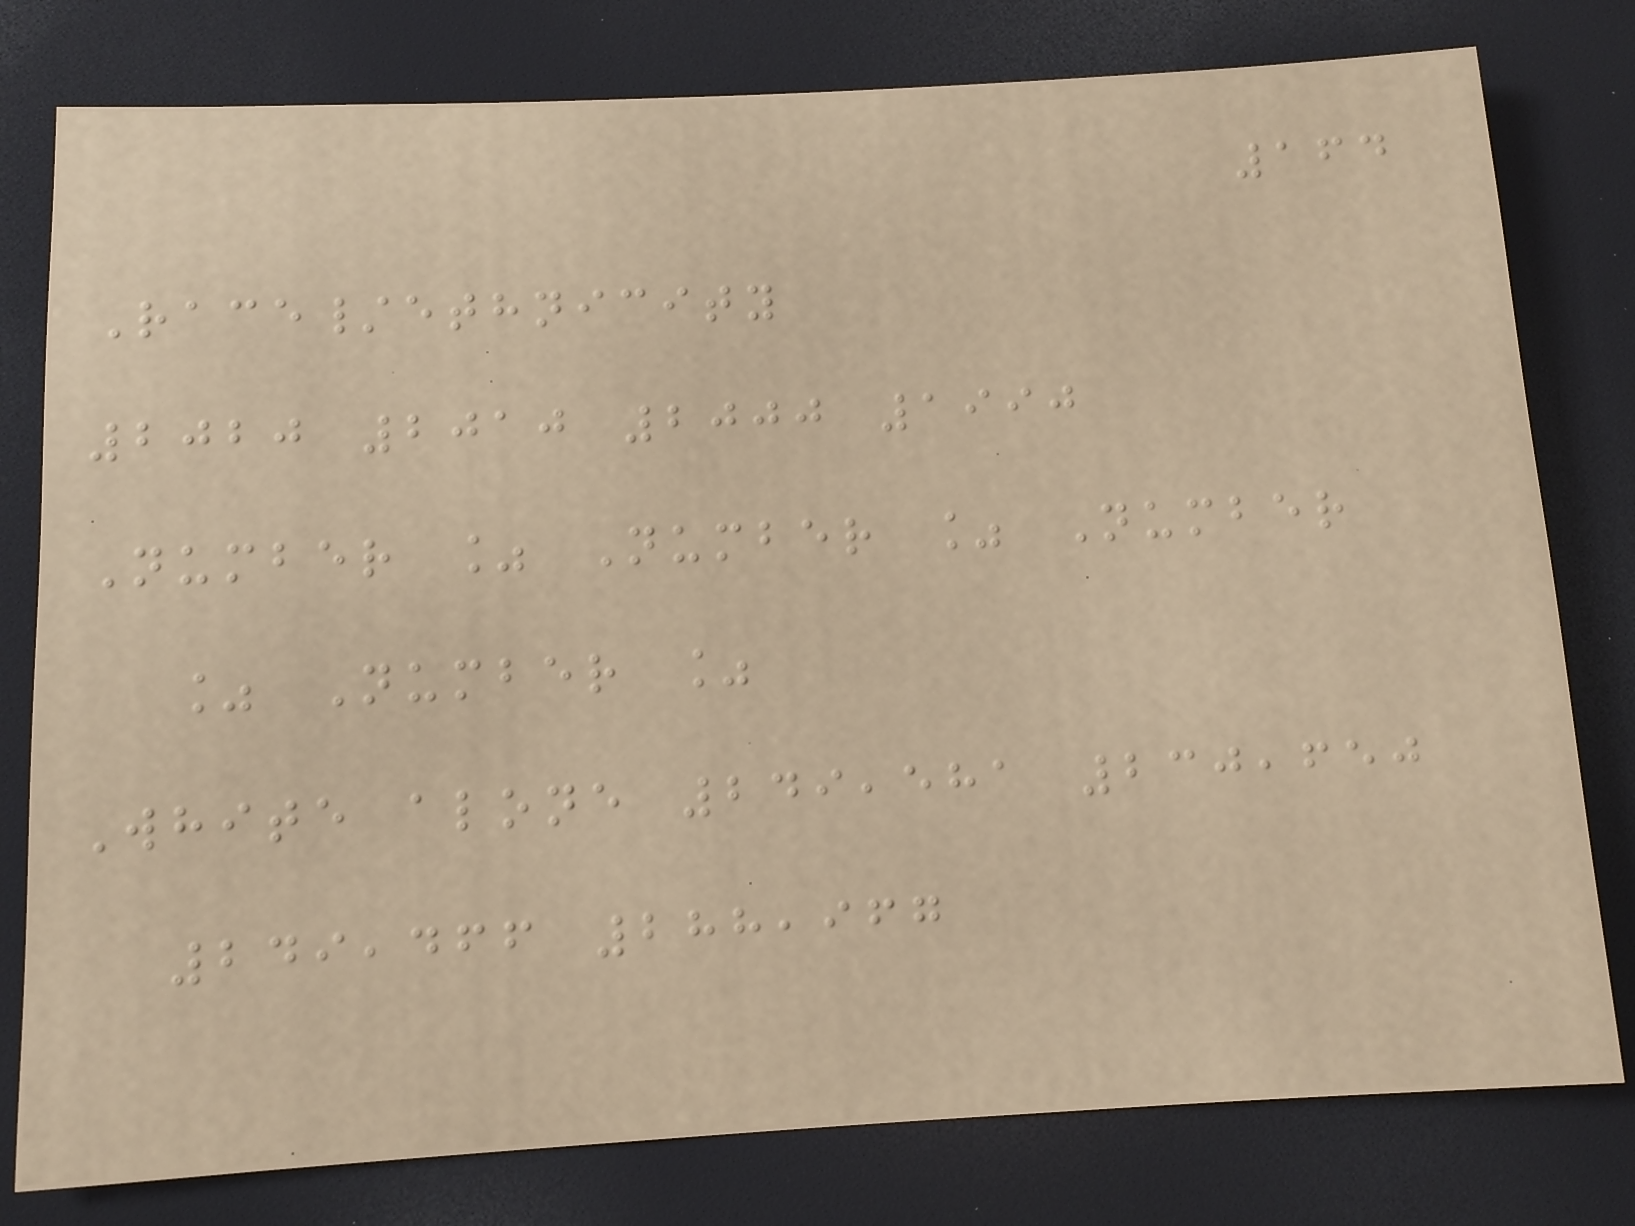164
Race/ethnicity
2020 2010 2000 1990
Number % Number % Number
% Number %
White alone 249,581 230,650
249,466 288,967
